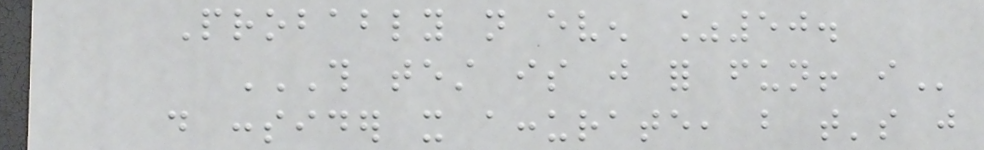Probably not even %50.
THIS TEST IS JUST FOR FUN! I
do consider it accurate, but that's just
